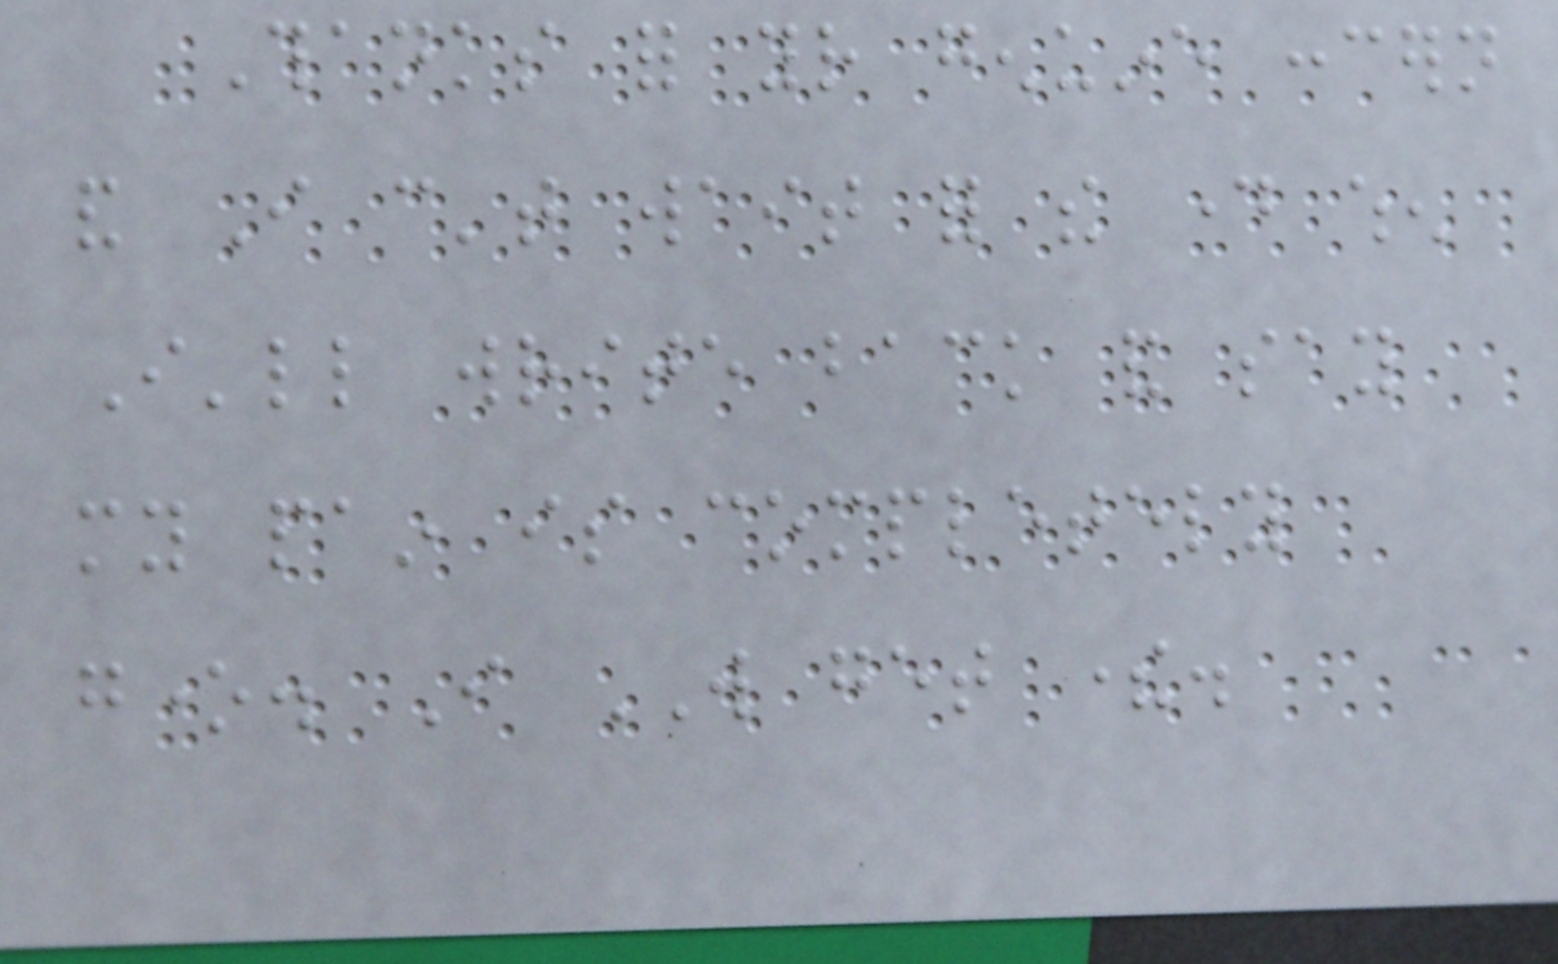Thanks for your genuine concern
and I can't wait for the day when
I'll write back and say
my pain is completely
gone. I WILL get there.
